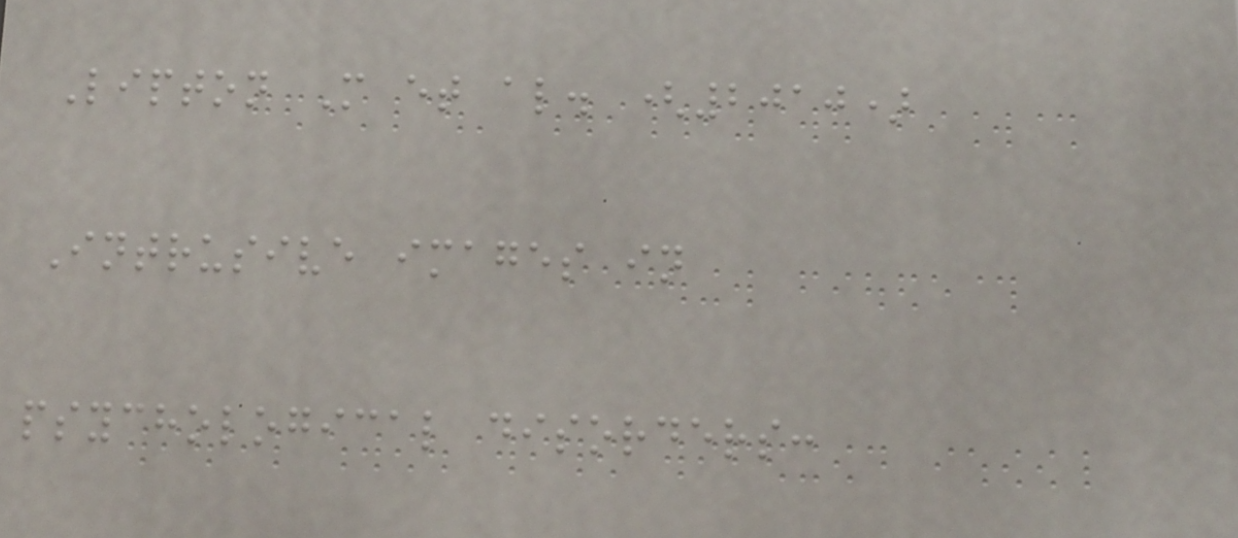Lipton M et al. (2010)
Intrusive images in
psychological disorders:
